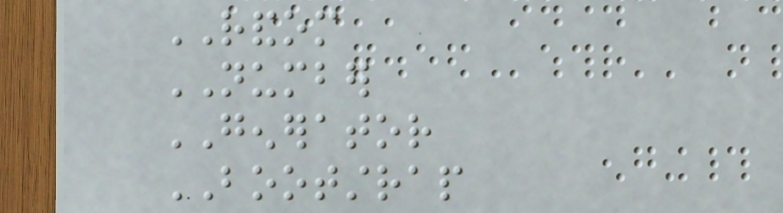RANDOM
NUMBER
GENERATOR
BOOTSTRAP
